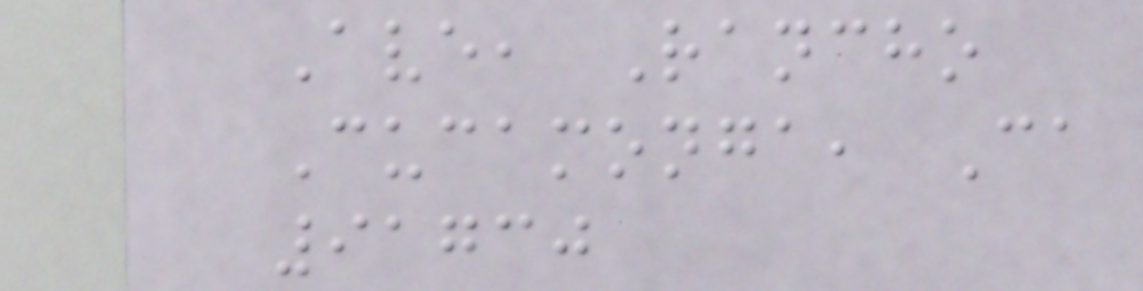Ave, Rancho
Cucamonga, Ca
91730
